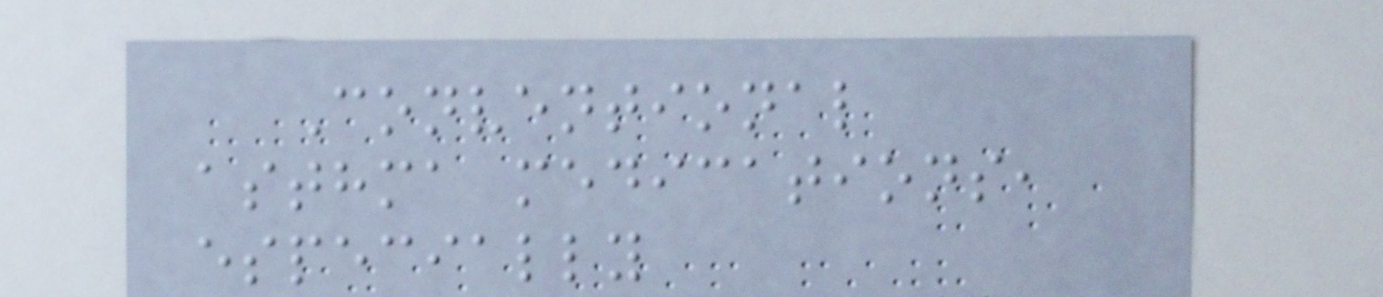Conventional
asthma medications,
especially
